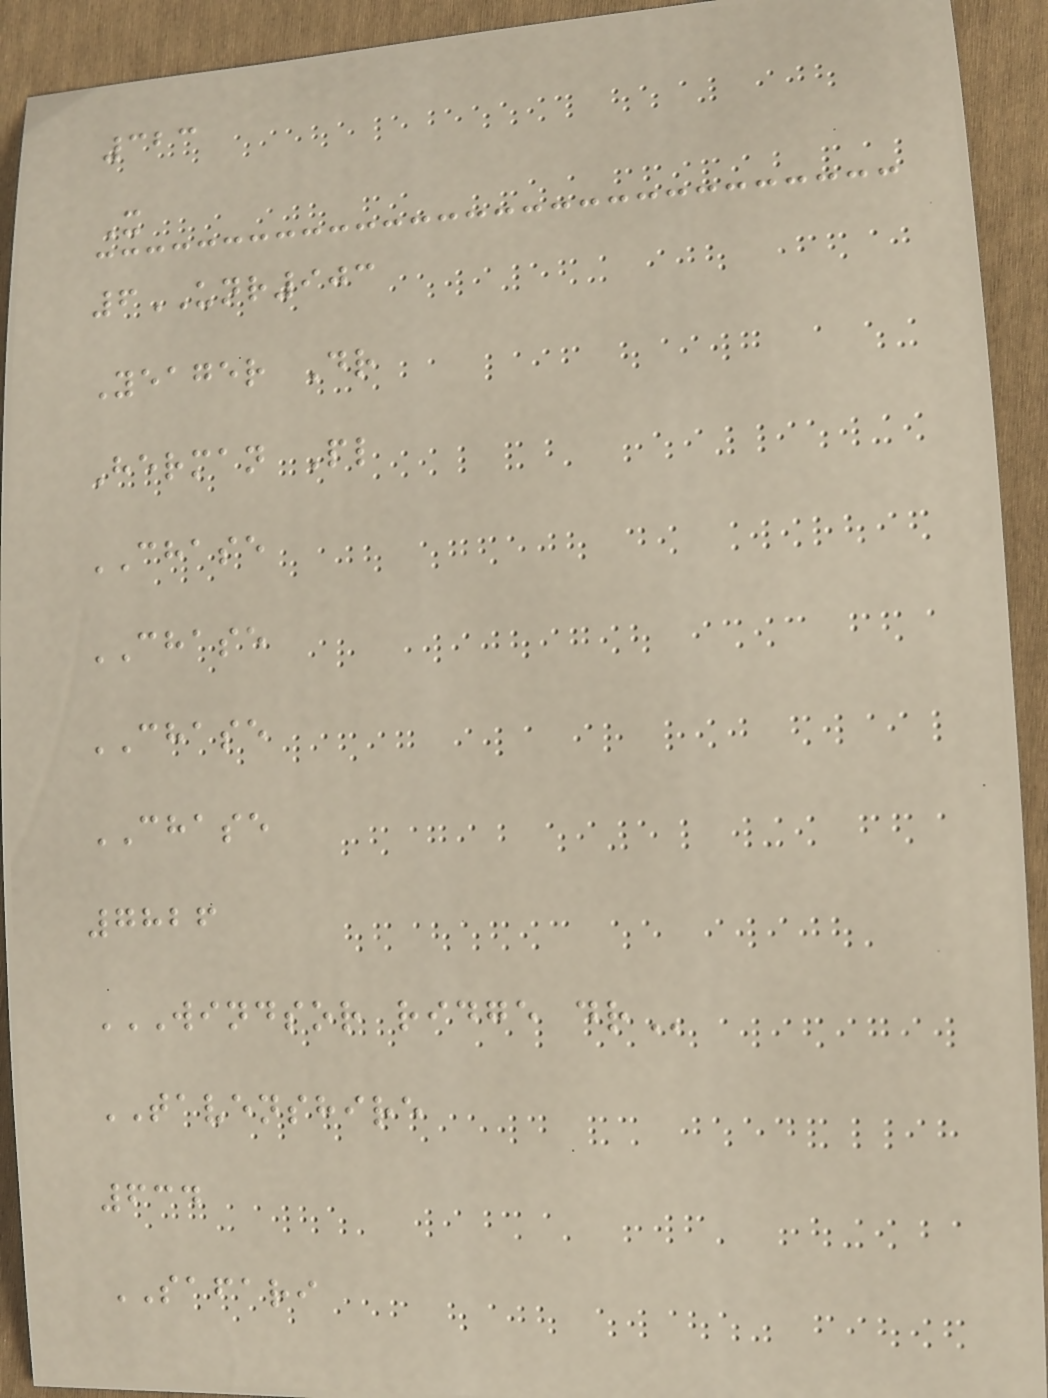323
X
6UNR903
Yeager Dr
Herman Pl
CHASE
CHASE
CHASE
CHASE
7826
WINDSOR RIDGE DR
TAVENSHIRE
634
SAFARI
